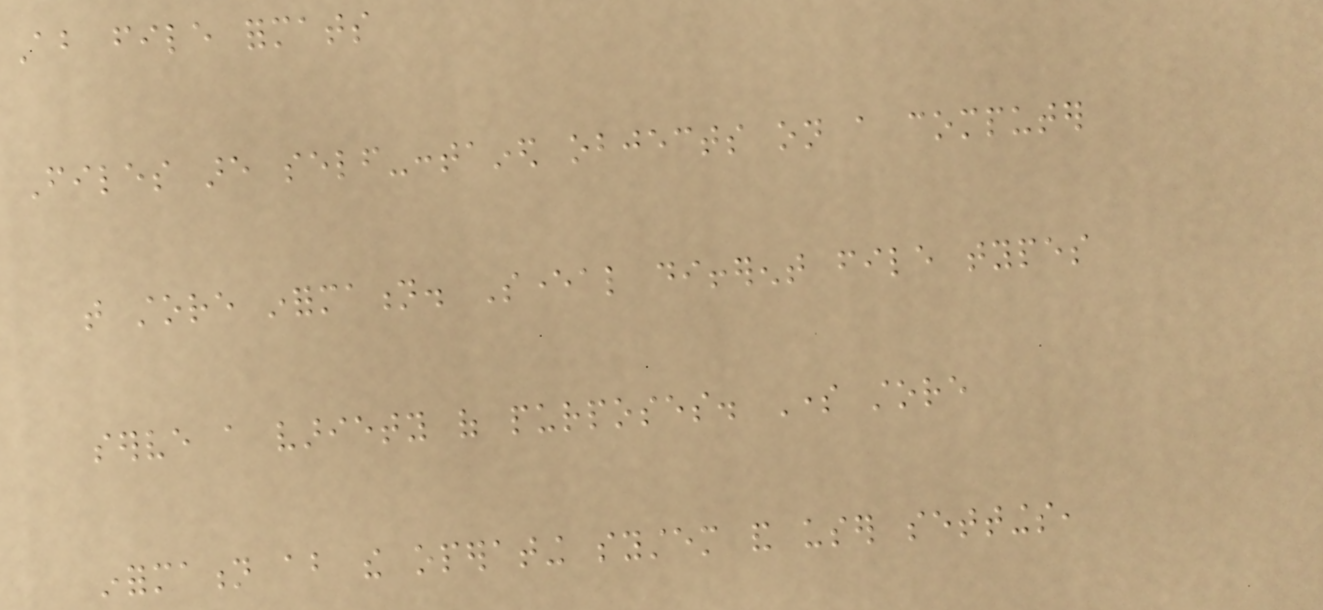About file formats
Files are self-contained objects on a computer
that store information. Several different file types
serve a variety of purposes. Some store
information about the operating system and user settings,
